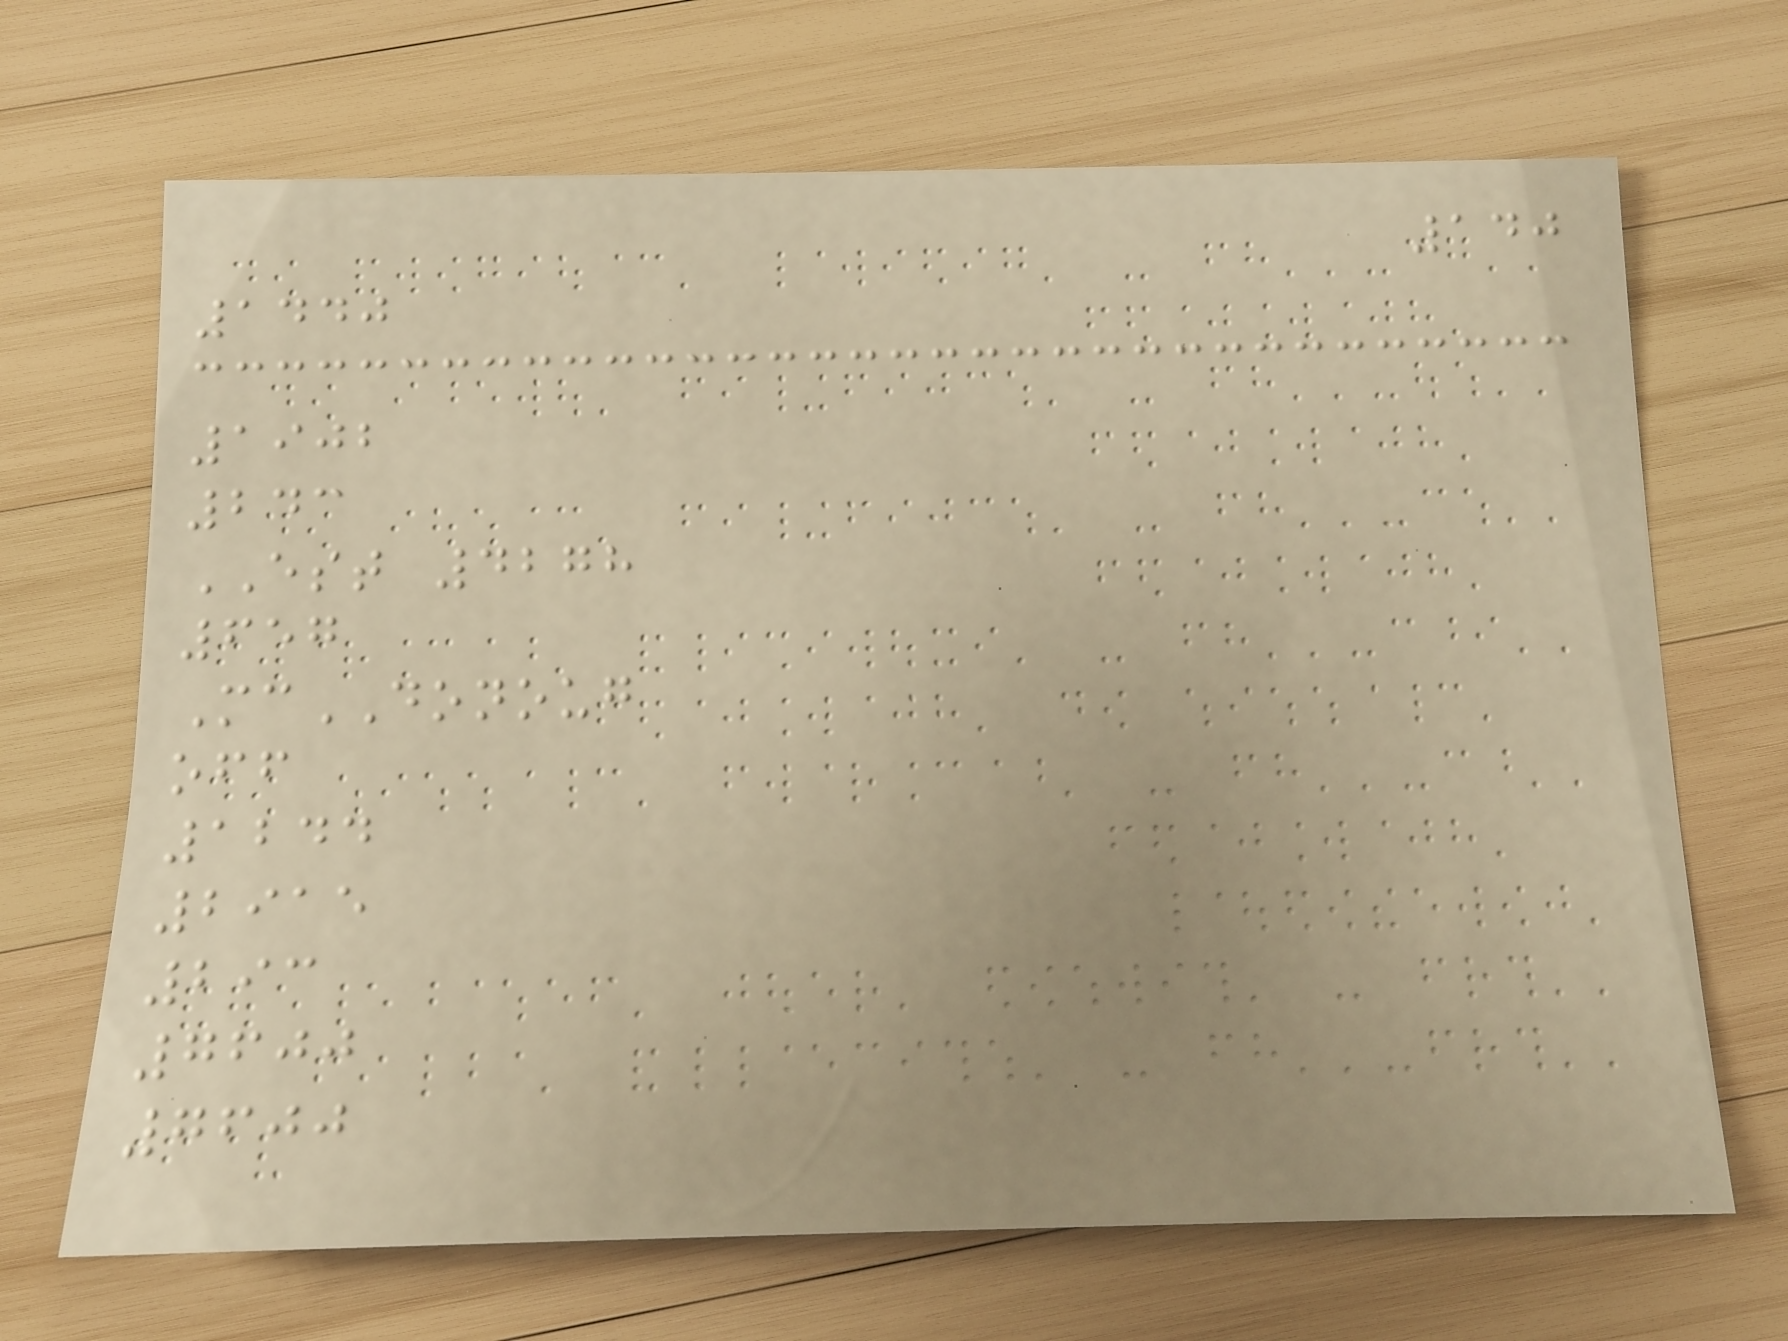140
1440
1902
243
EST 4278
657
McDONOUG
off
1244
2915
293
7600
7600
